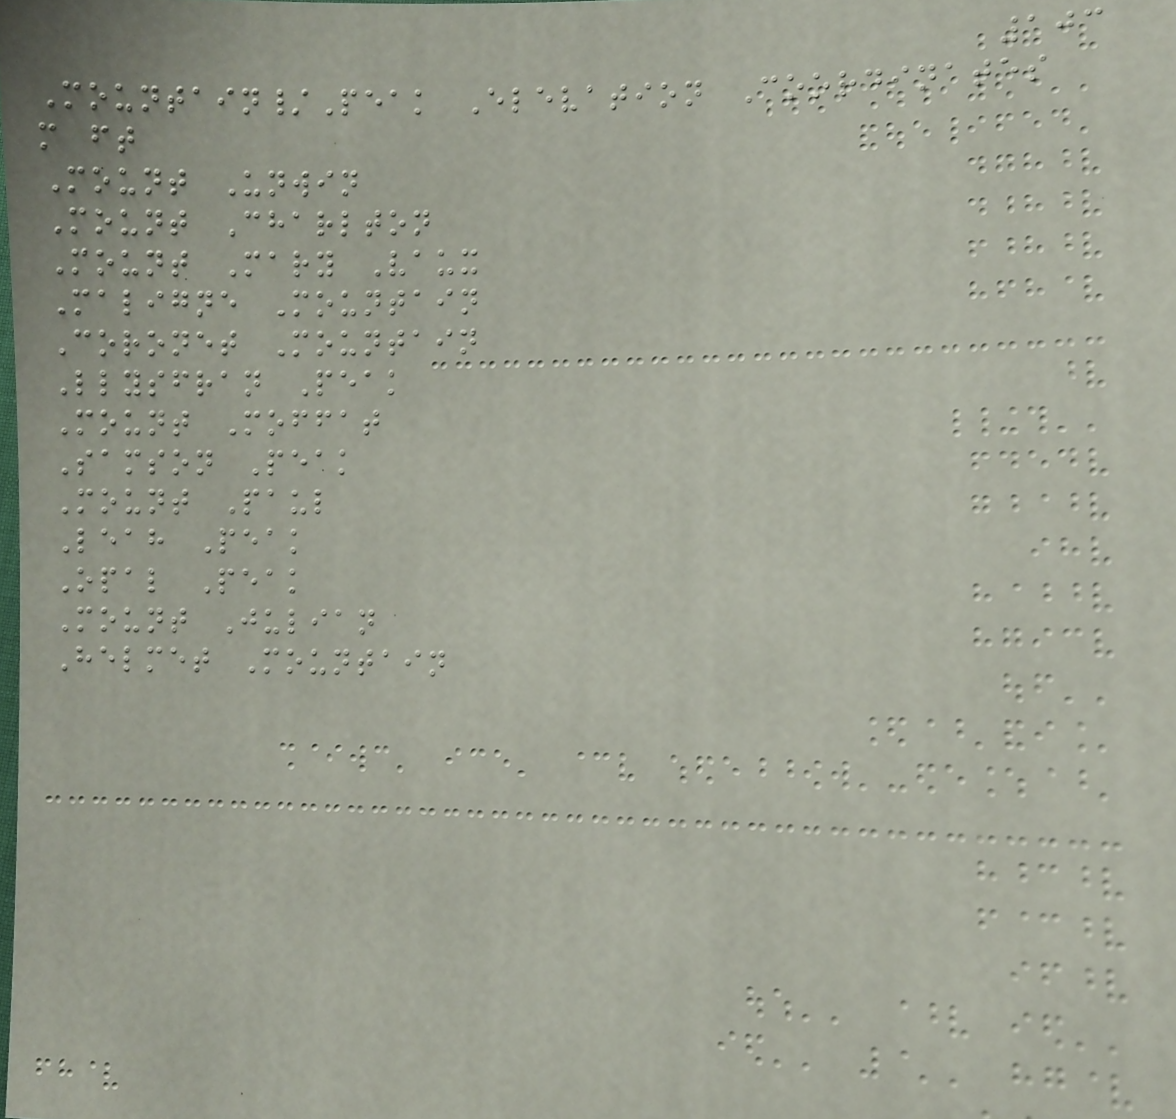103
Mountain/Peak Elevation Coordinates
m ft
Mount Unwin
Mount Charlton
Mount Mary Vaux
Maligne Mountain
Coronet Mountain
Llysfran Peak
Mount Moffat
Samson Peak
Mount Paul
Leah Peak
Opal Peak
Mount Julian
Helmet Mountain
